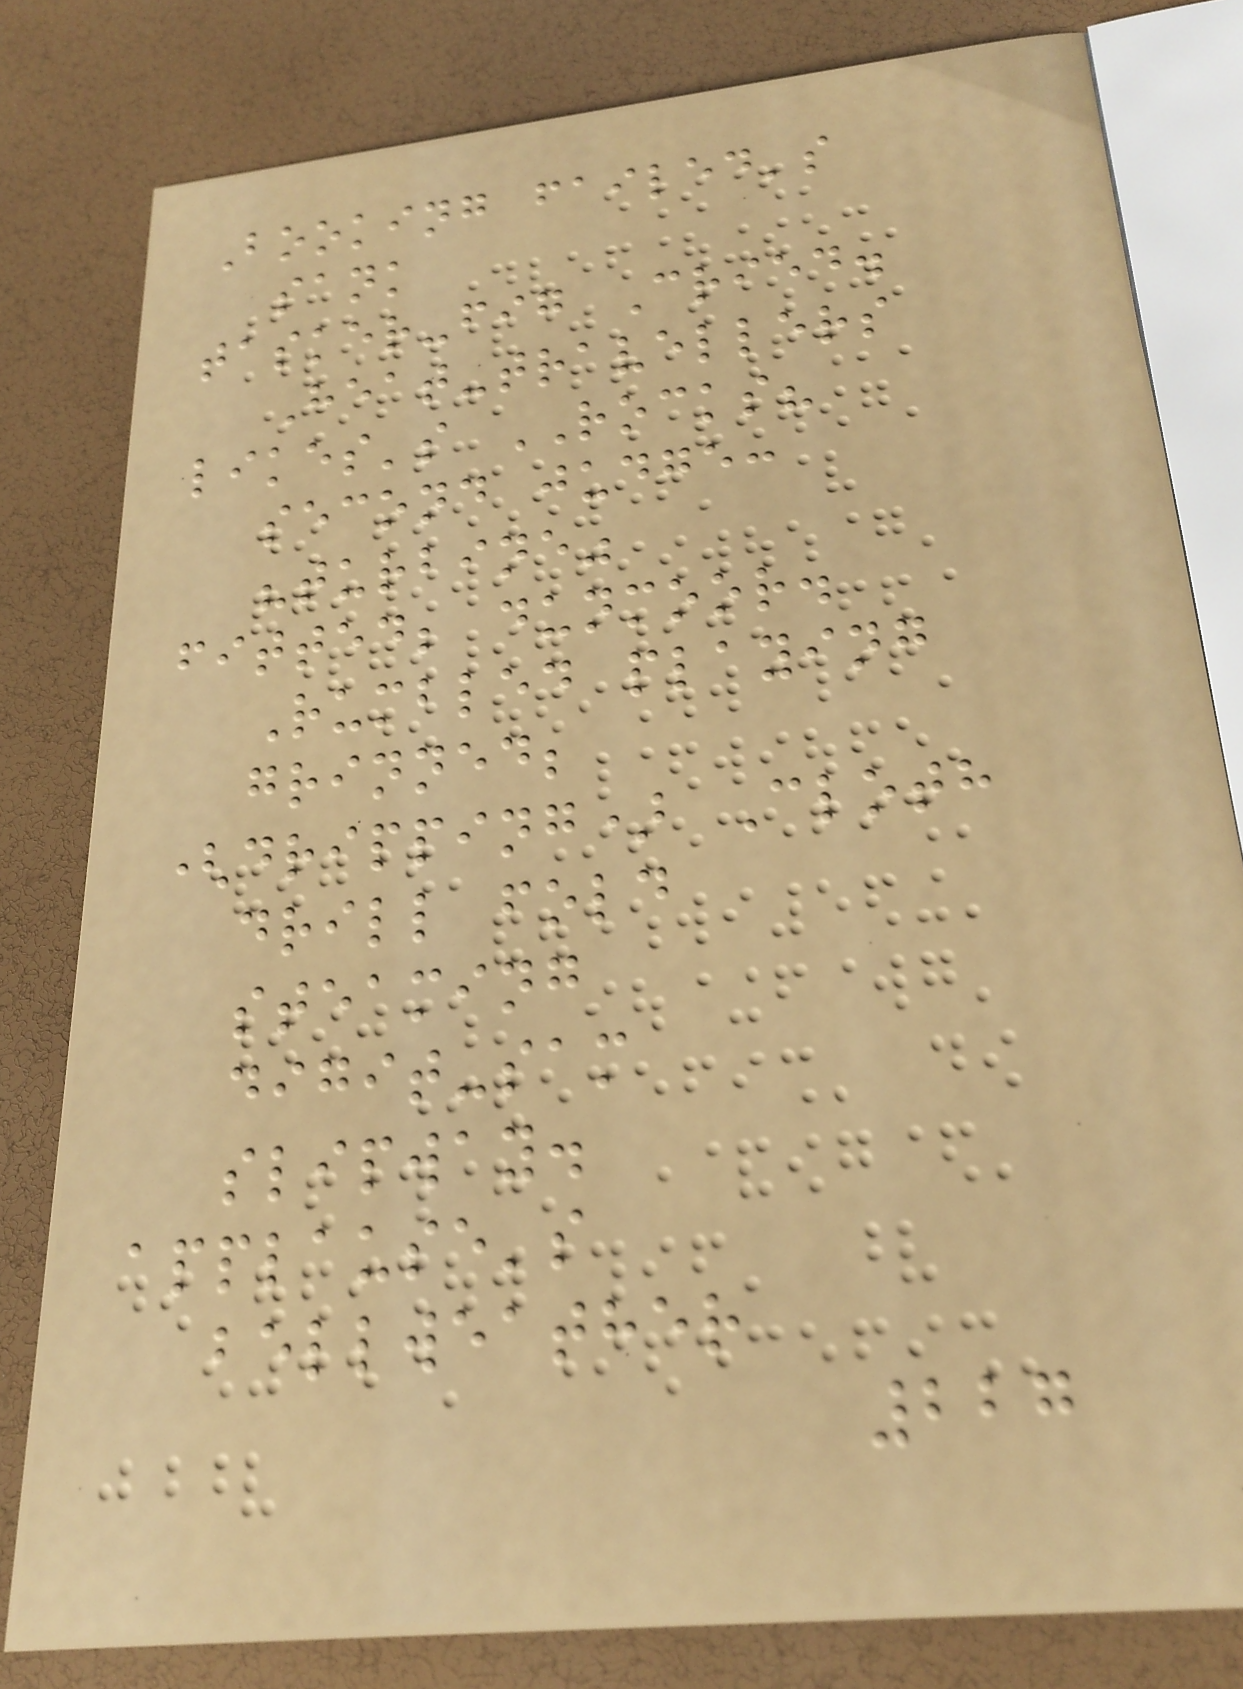Booking failed's
sank
tasker-fig Cried.
Heat-travellers
likes's ROCKS?
second judge:
"turbine"
fitted; dunmoor.
Rumbled playing
grinned;
(dripping) Cloth
drill fold
steaming
digit-sam
slipway.
applause's
bellweather
227
